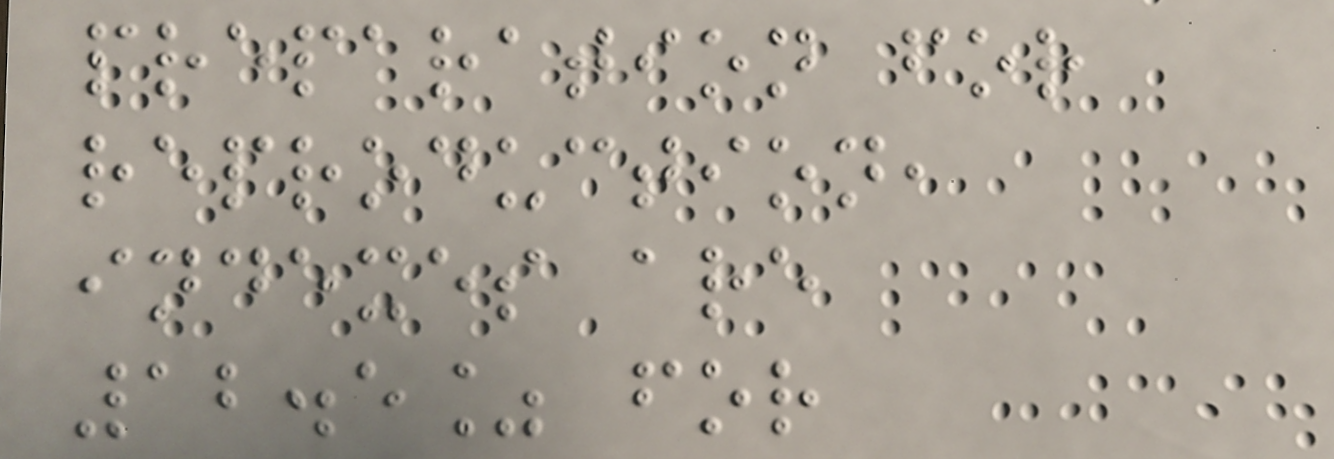preparation for
reproduction,
indexes are
12.5% for
